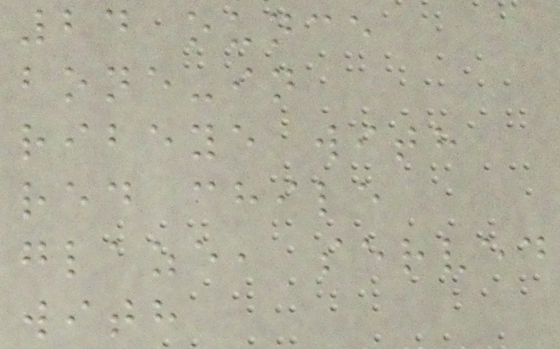24 ounce
bone-in
ribeye with
red chile
glaze, served
with
